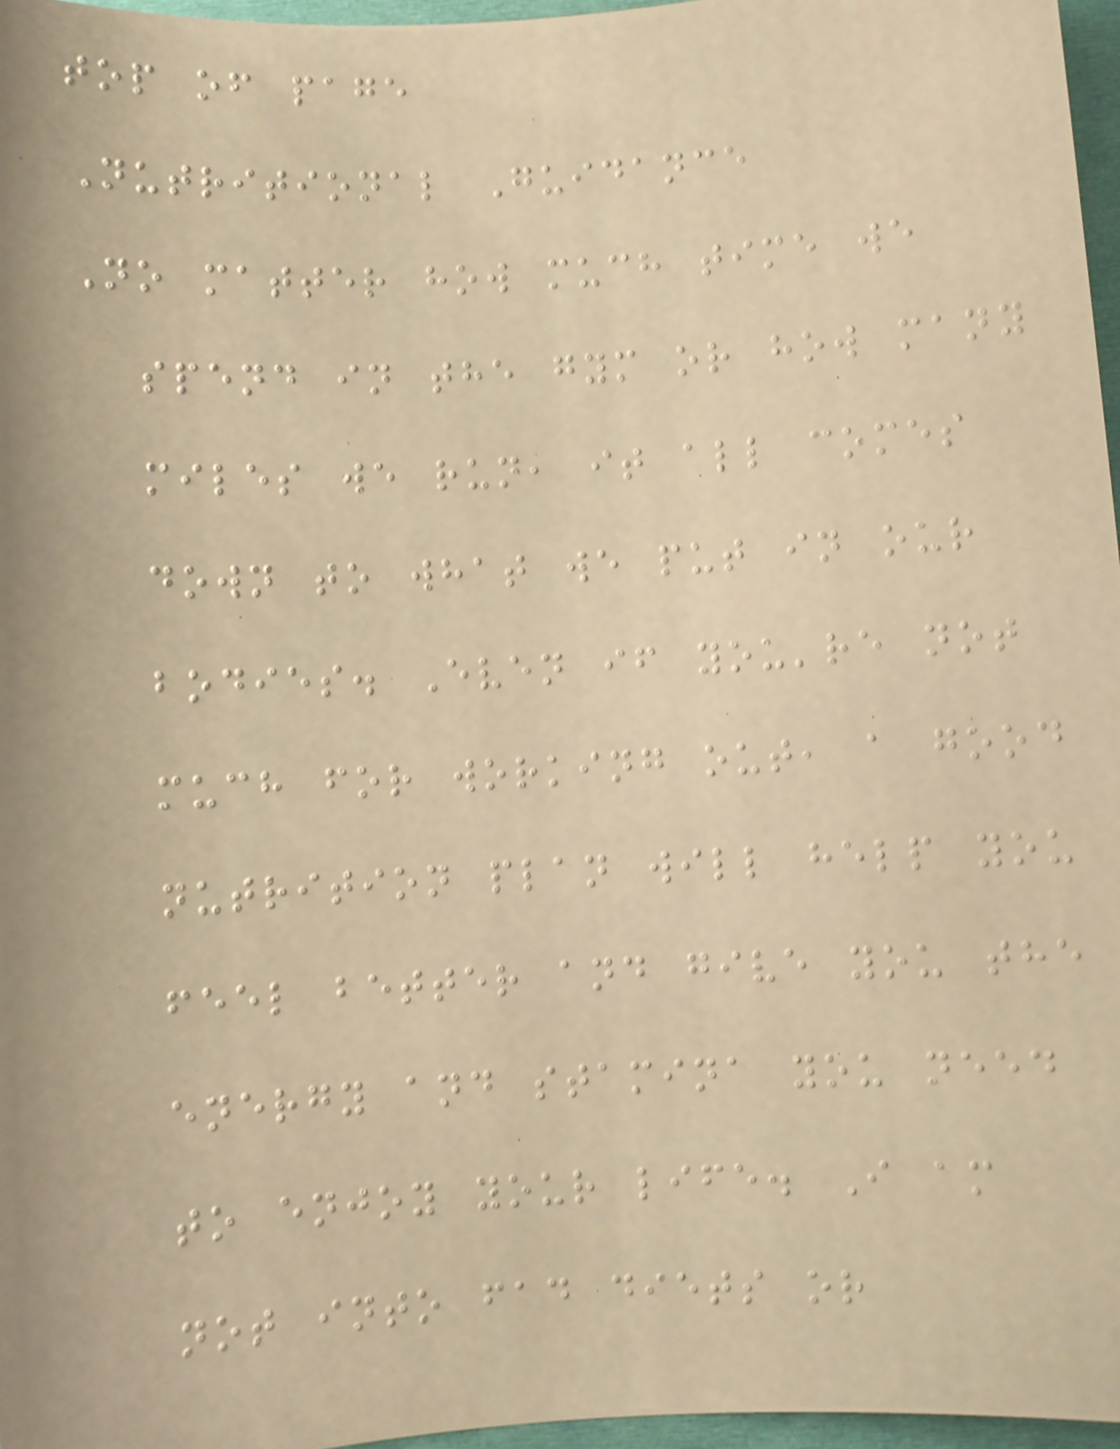top of page
Nutritional Guidance
No matter how much time we
spend in the gym or how many
miles we run, it all comes
down to what we put in our
bodies. Even if you're not
much for working out, a good
nutrition plan will help you
feel better and give you the
energy and stamina you need
to enjoy your life. I am
not into fad diets or
